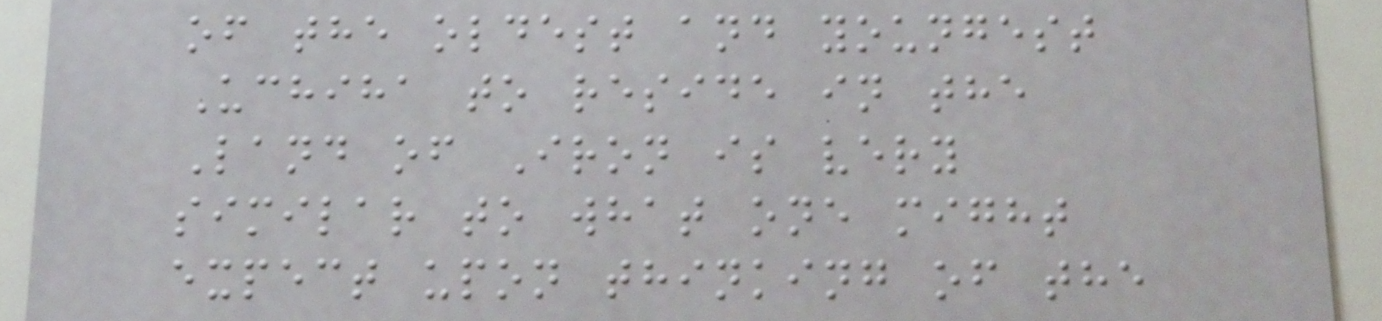of the oldest and youngest
Uchiha to reside in the
Land of Iron is very
similar to what one might
expect upon thinking of the
